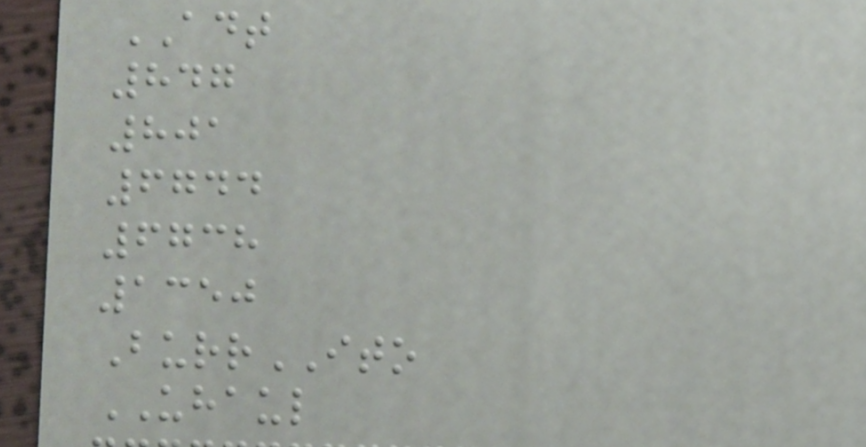ADT
847
801
6744
6738
1350
BurrITO
UHAUL
